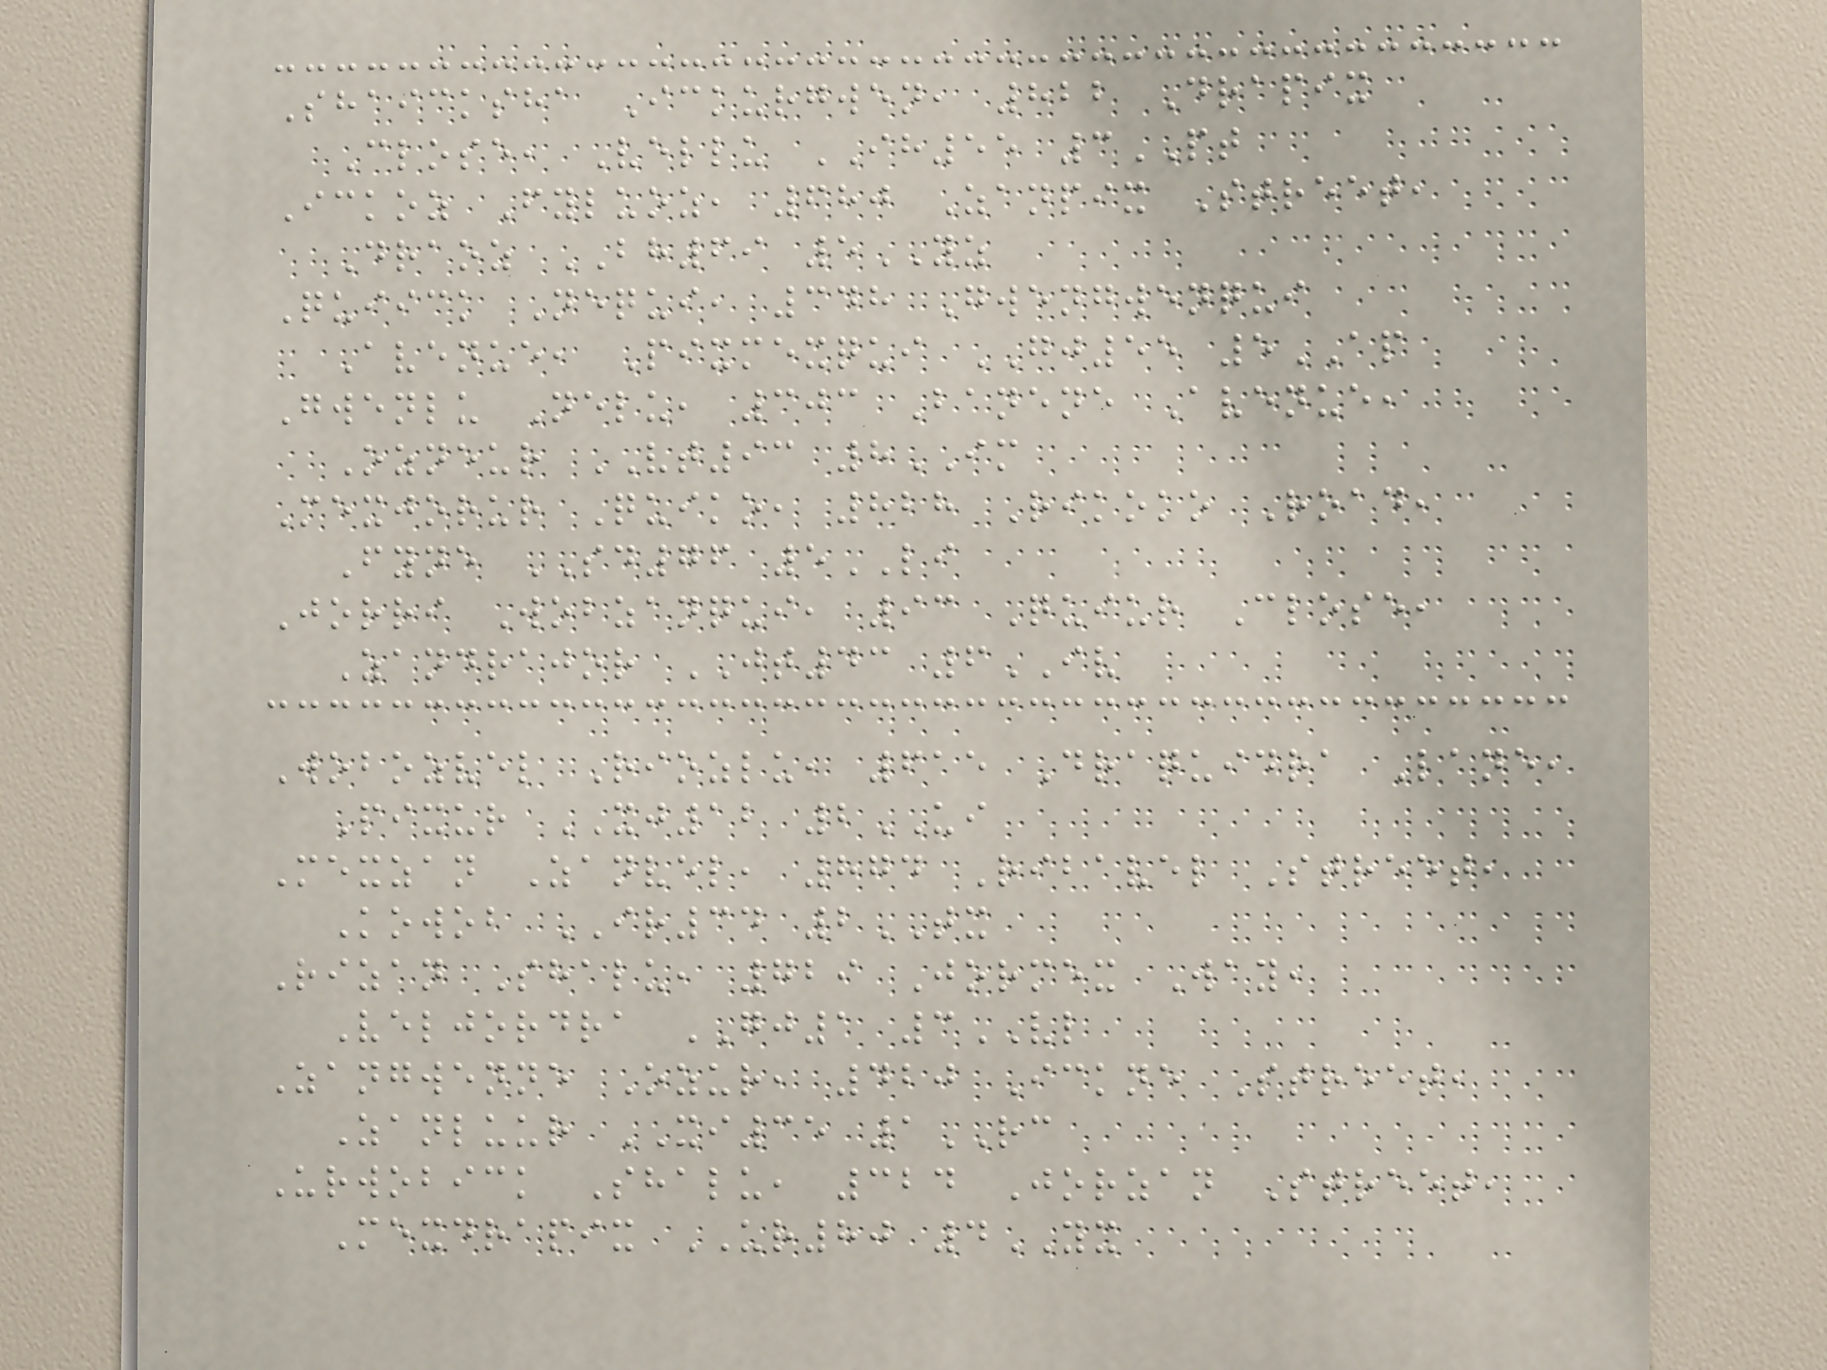Shaicksha Ickurgwen, 822 Drapix
Close, Vellu IH55 3PT
Ickoz Fyluoz, 680 Zanpix Street,
Draoz BH69 5YZ
Quiick Nequi, 348 Gwengwenqui
Avenue, Pixmexqui GJ55 5AP
Gwenlu Nelu, 303 Banene Avenue,
Ozneur VT93 8IM
Mexjorur Quiko, 828 Rikoko Road,
Fyne SD76 5LI
Jorri Wobzanqui, 93 Quiur Close,
Zandrajor JT43 6IV
Wobozvel Riozlu, 615 Draquidra Lane,
Pixur XJ12 2UI
Mexzan Zanvel, 874 Ribavel Street,
Kowob IR34 2TX
Rizan Shalu, 729 Jormex Way,
Veljordra GJ1 3VL
Zangwenne Ozur, 420 Ickne Street,
Zanluur XI35 1RC
Urwobick Shalu, 324 Jorzan Street,
Mexdrapix UR80 4YX
